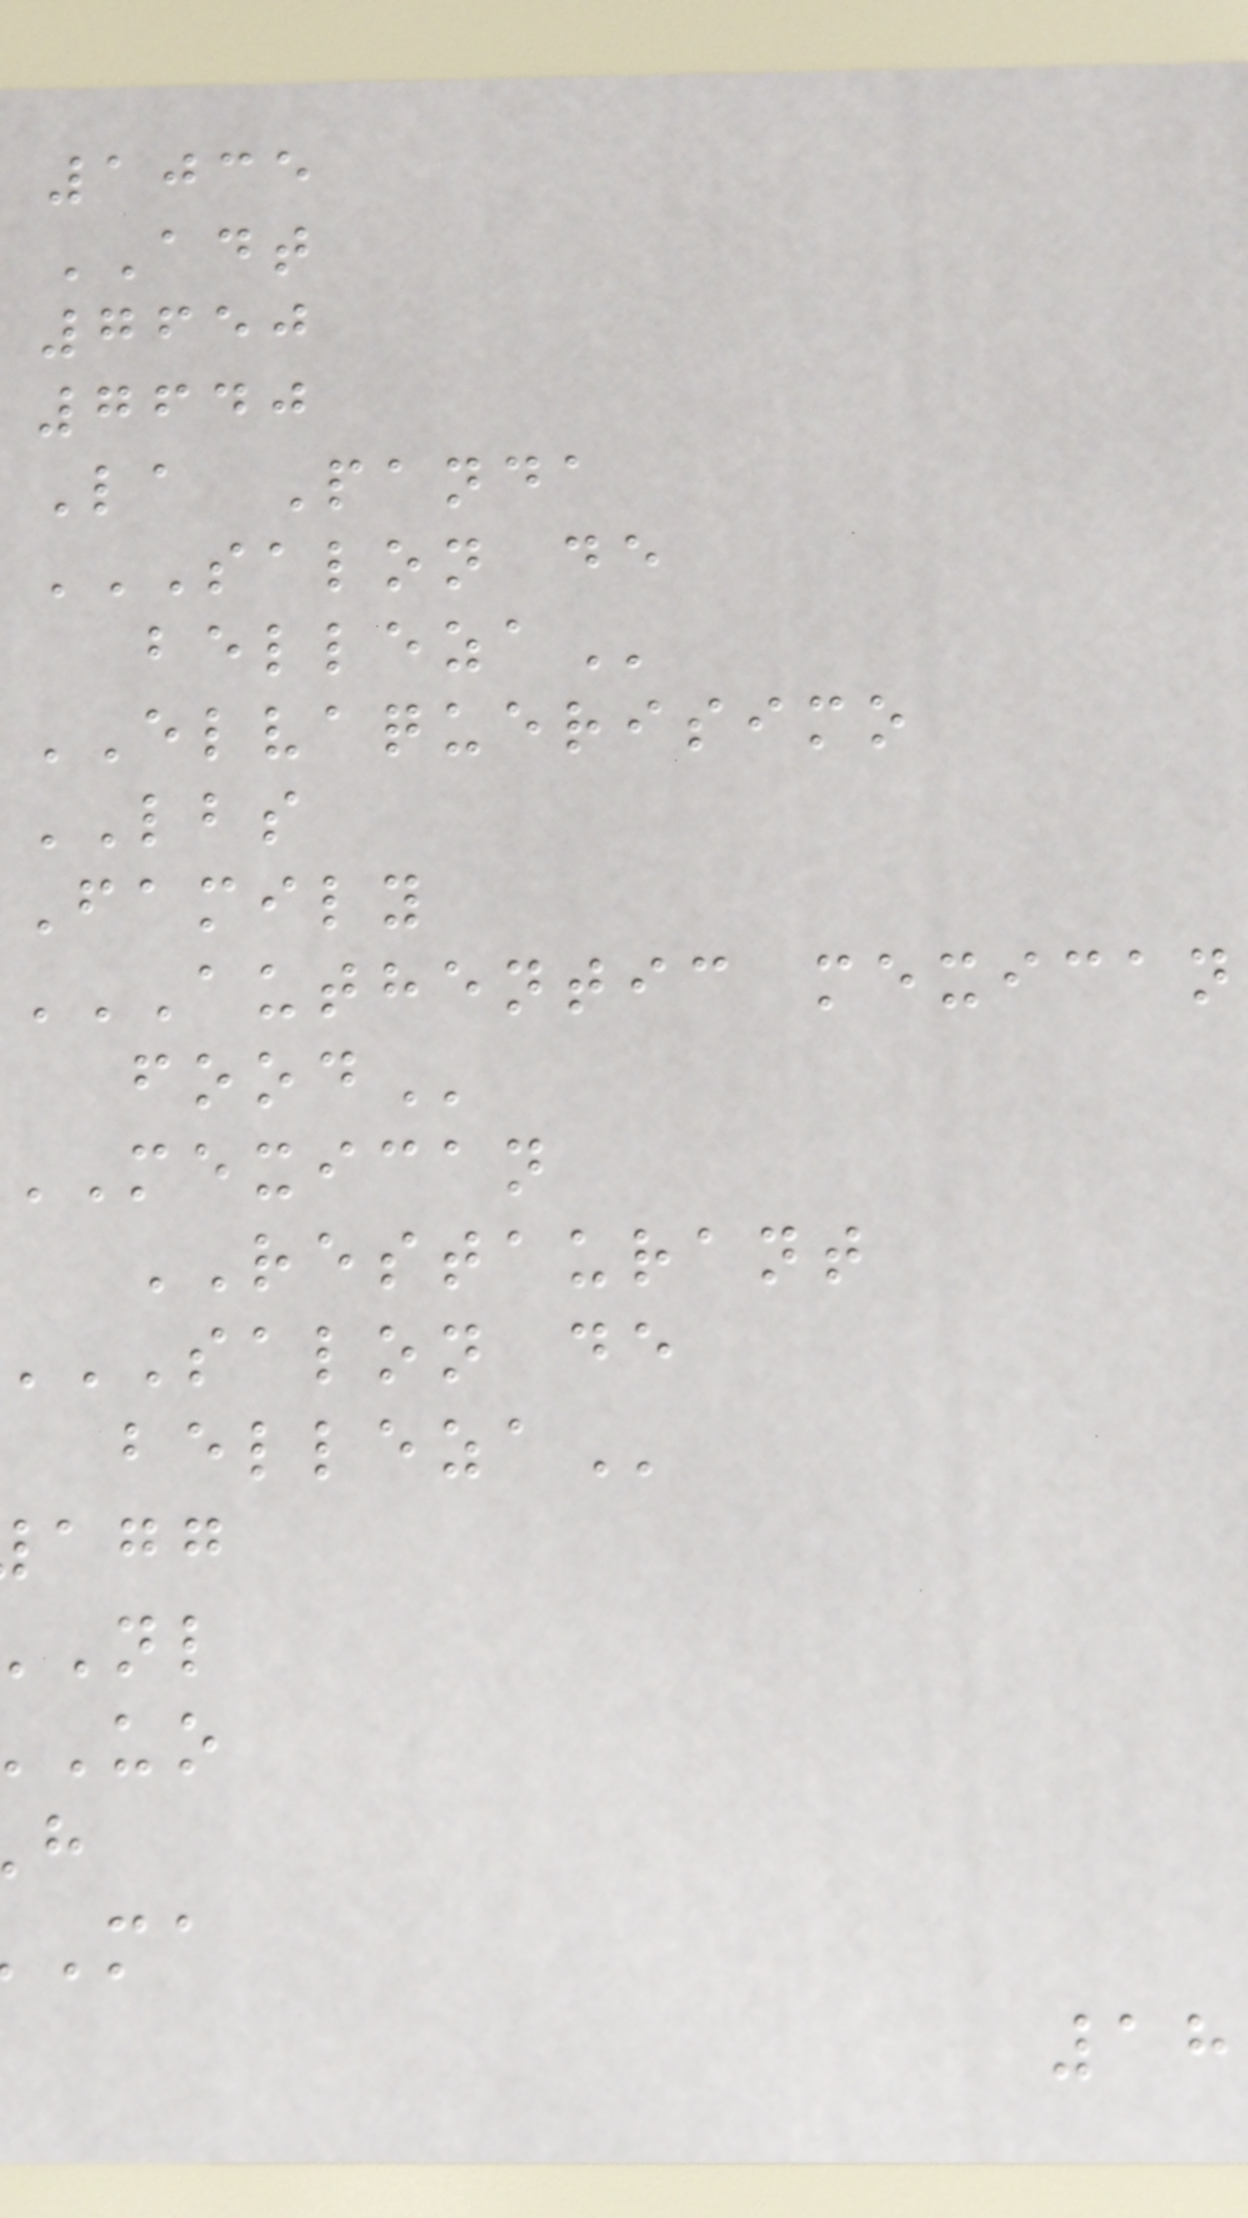1035
ADT
7650
7640
La Panda
SALON DE
ELVAQUERISIMO
LBS
Family
AUTHENTIC MEXICAN
MEXICAN
RESTAURANT
SALON de
